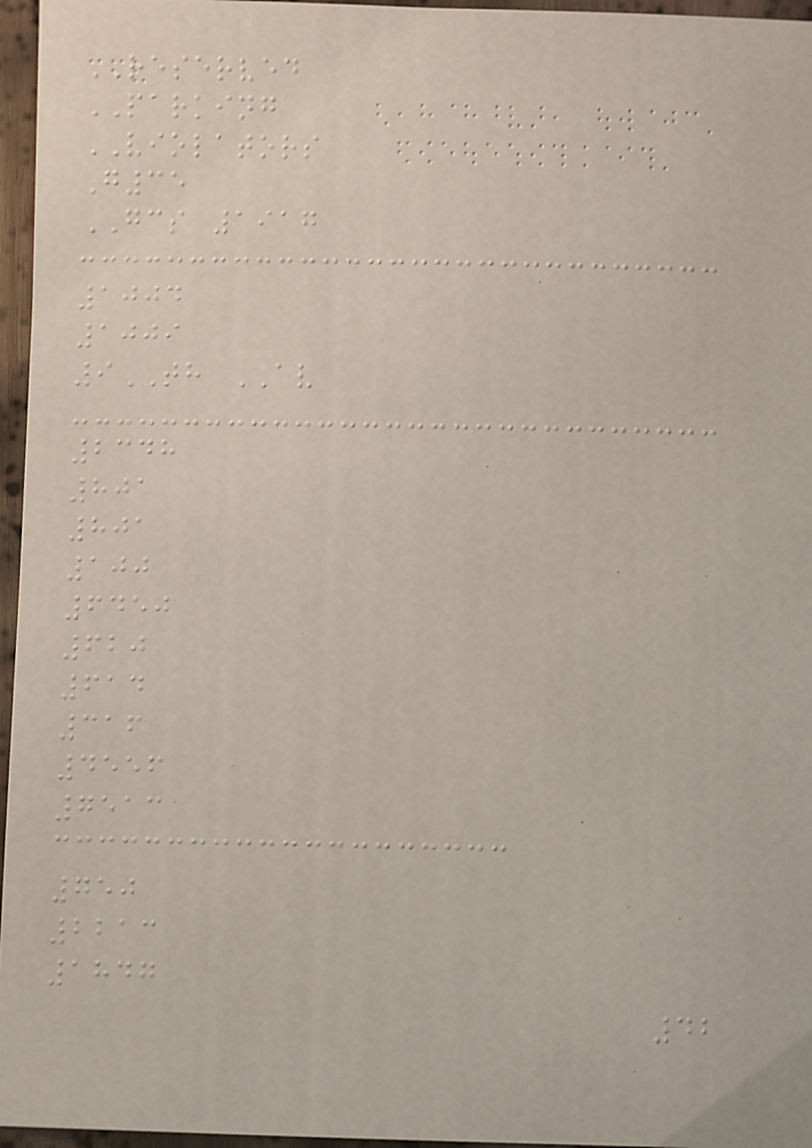RESERVED
PARKING
VIOLATORS
G35
GCS 1917
1004
1009
9TH AV
2348
801
801
100
6450
620
614
316
4556
7513
750
2213
1847
42
